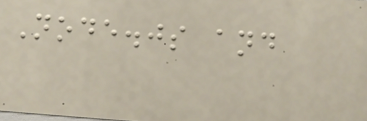Node.js and
